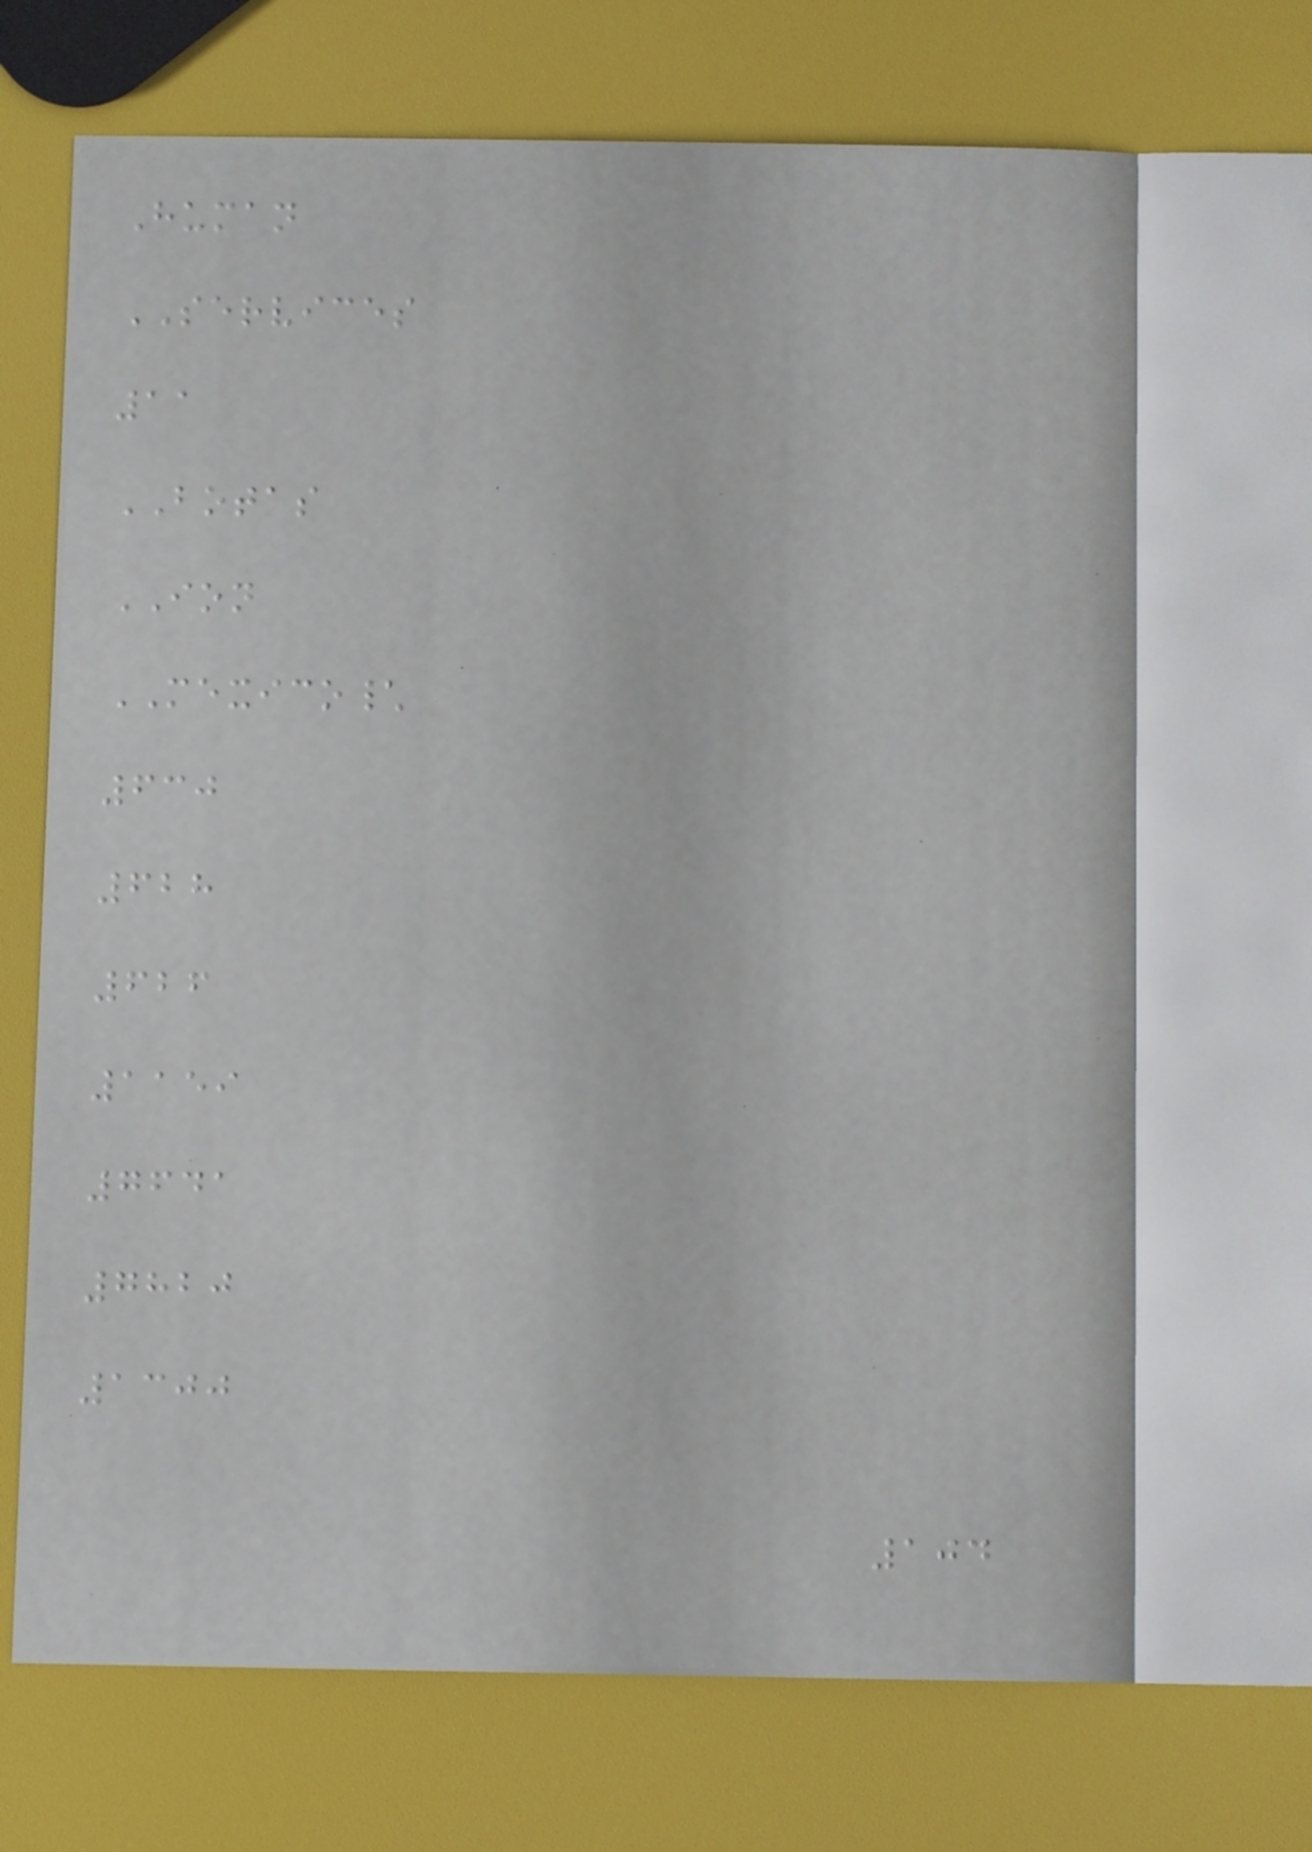Human
SERVICES
11
BOTAS
ION
MEXICO\
630
628
626
1159
7641
7820
1300
104
